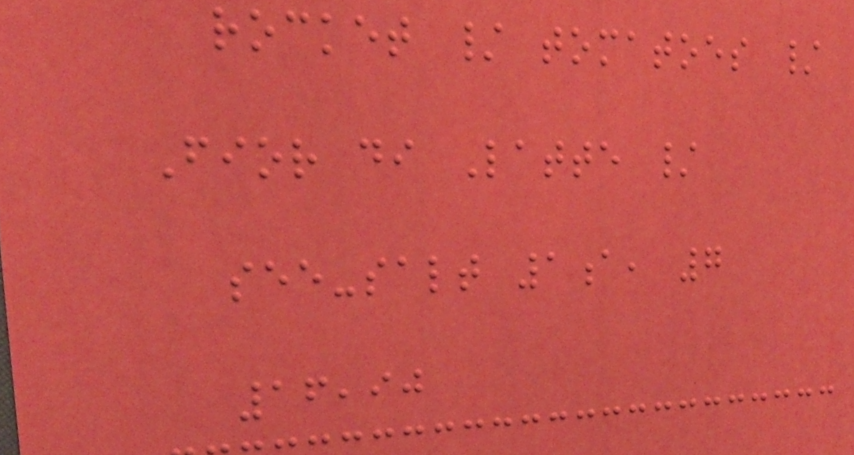rocket / tomatoes /
Fior di Latte /
see-salt 1a, 7
16,90
